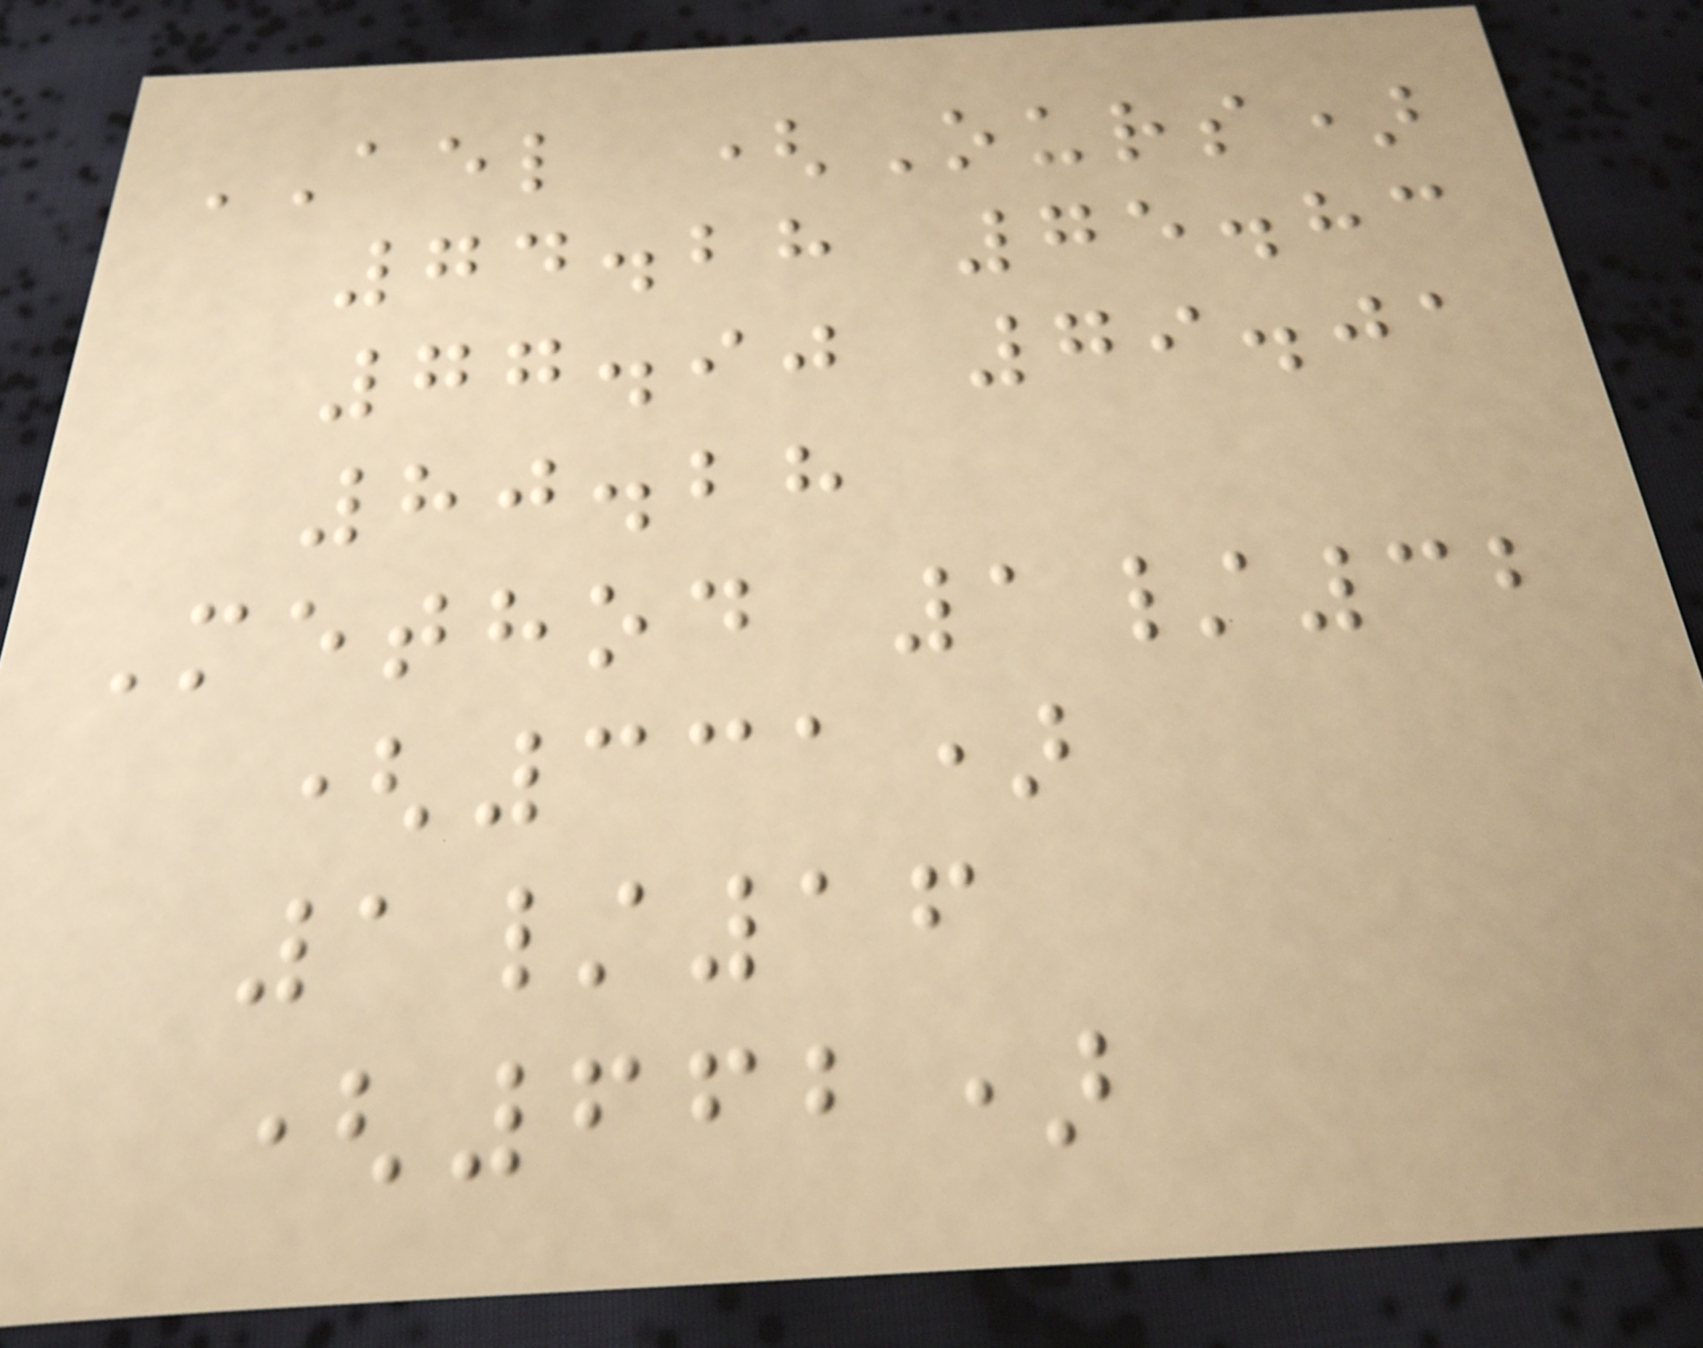AEL (Ours)
74.28 75.83
77.90 79.01
80.28
Method 1/32
(331)
1/16
(662)
